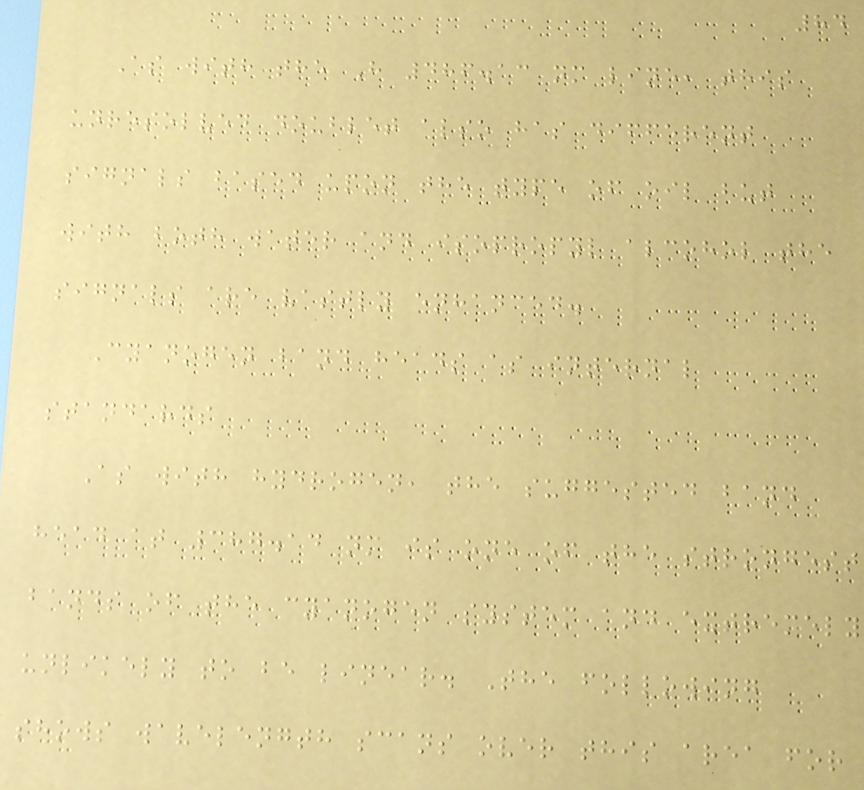84
As with the H 486.13 nm line, this
unresolved doublet also has different
signals based upon the type of oil but
with both water and isopropyl alcohol the
signals are vastly enhanced.
Cyanogen band heads as internal
standards
As with hydrogen, the suggested band
head at 387.14 nm is one of the strongest
bands of the cyanogen system and extremely
unlikely to be linear. The following
shows wavelength scans over this area for
